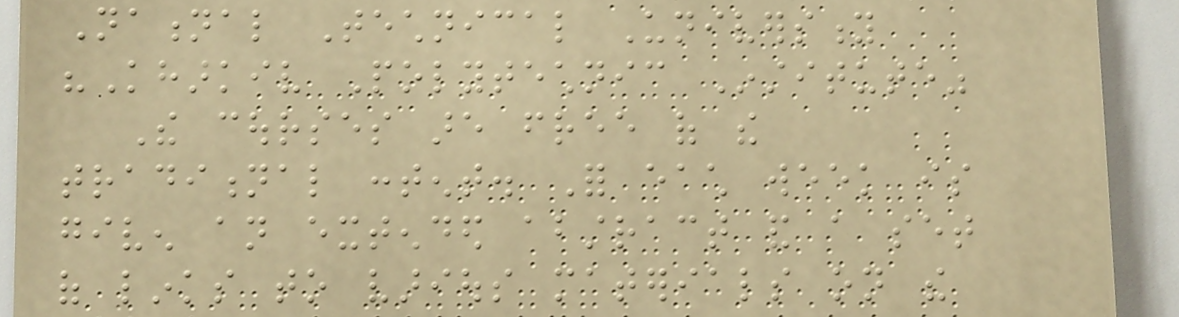National Technical University
"Kharkiv Polytechnic Institute"
The courses are free of the
traditional content. For each week is
given an extended abstract and a set
of links to various materials on the
